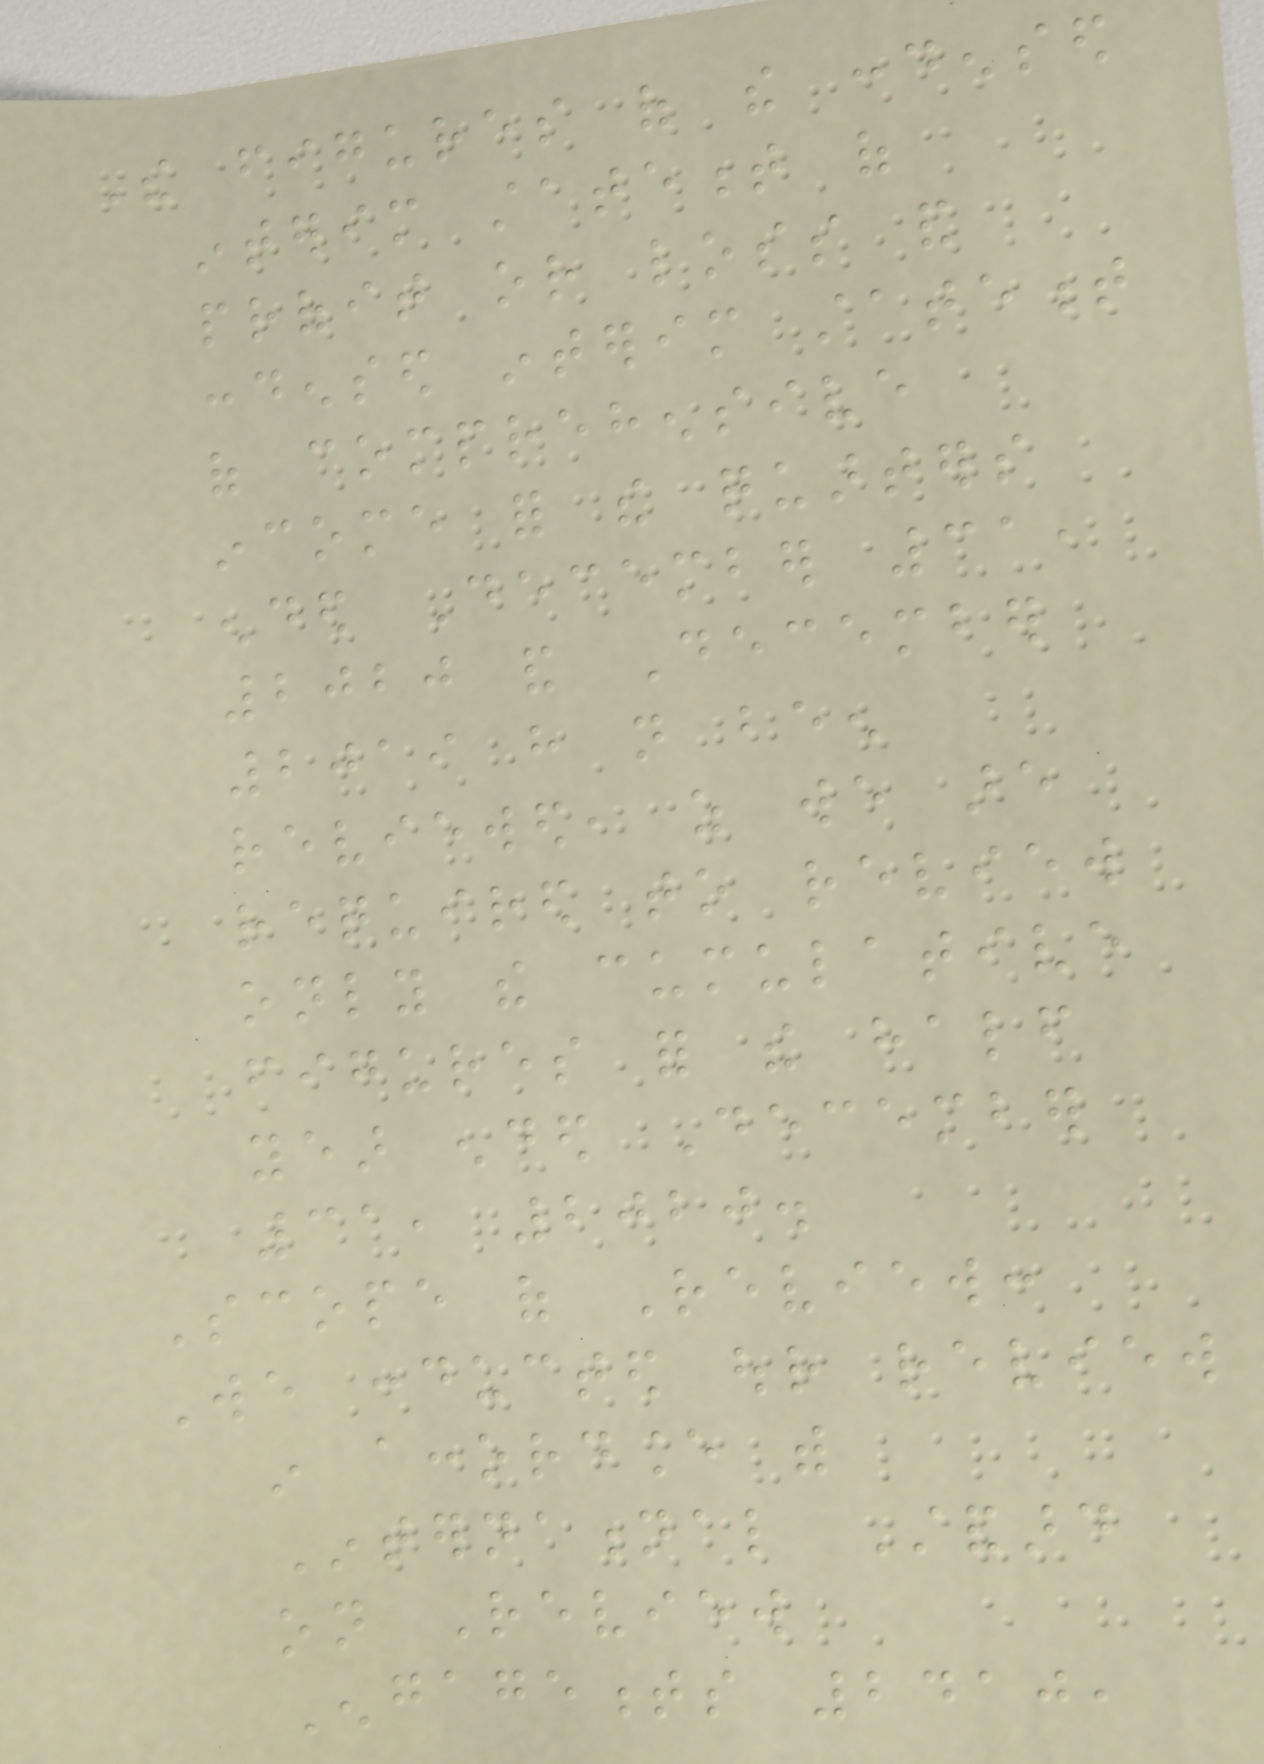The figures of the condensed
interim statement of
profit or loss and
condensed interim statement
of comprehensive
income for the quarters
ended December 31,
2020 and December
2019 have not been
reviewed, as we are
required to review
only the cumulative
figures for the half
year ended December
31, 2020.
Scope of Review:
We conducted our review
in accordance with
International Standard
on Review
Engagements 2410,
